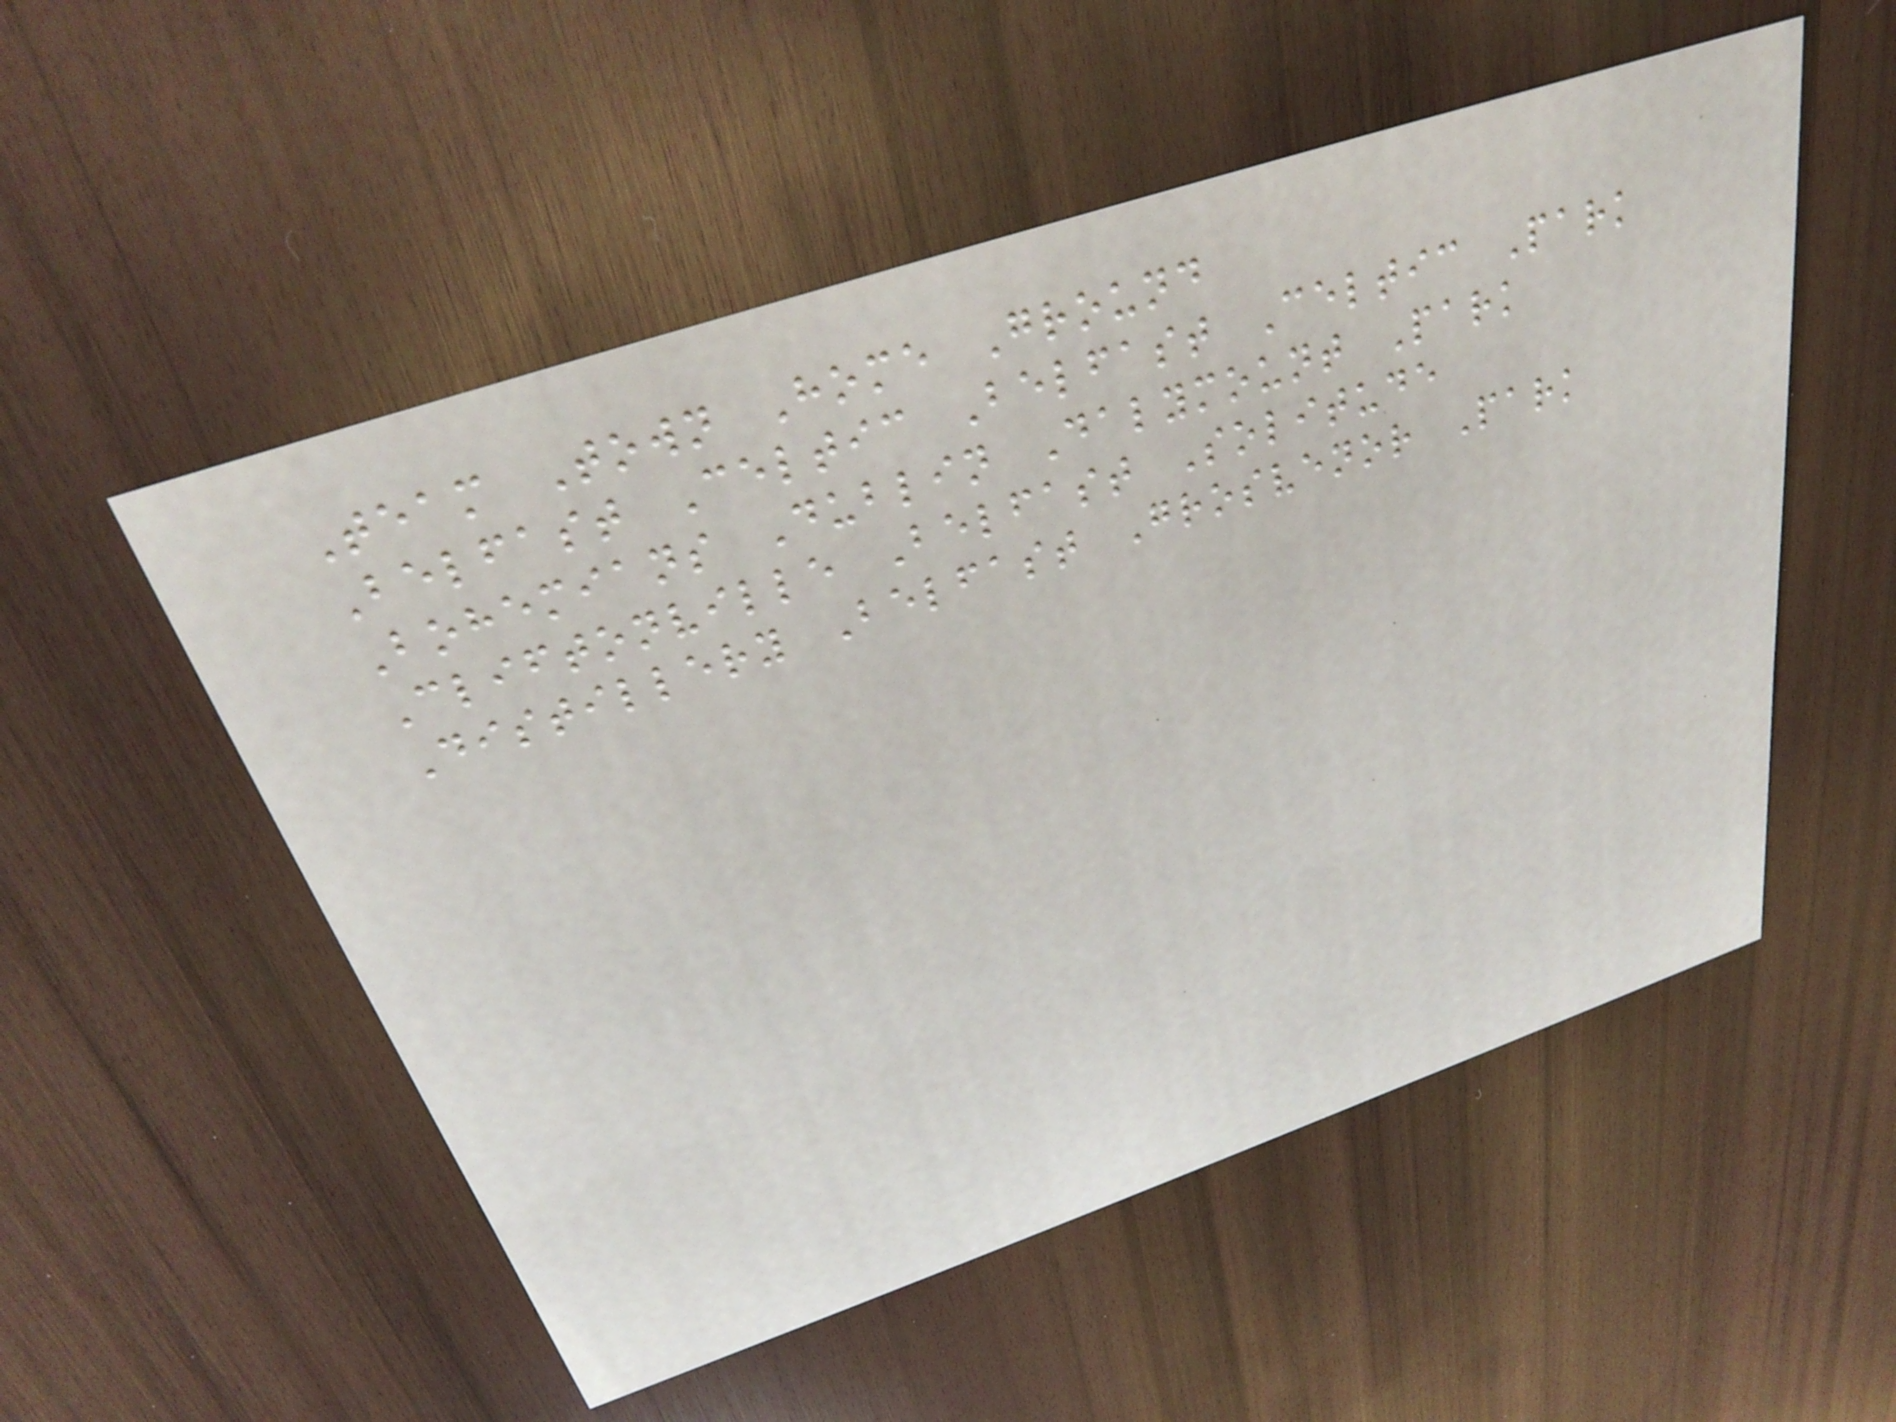Team Town Home Ground
Belfast Celtic Belfast Celtic Park
Bohemians Dublin Dalymount Park
Cliftonville Belfast Solitude
Distillery Belfast Grosvenor Park
